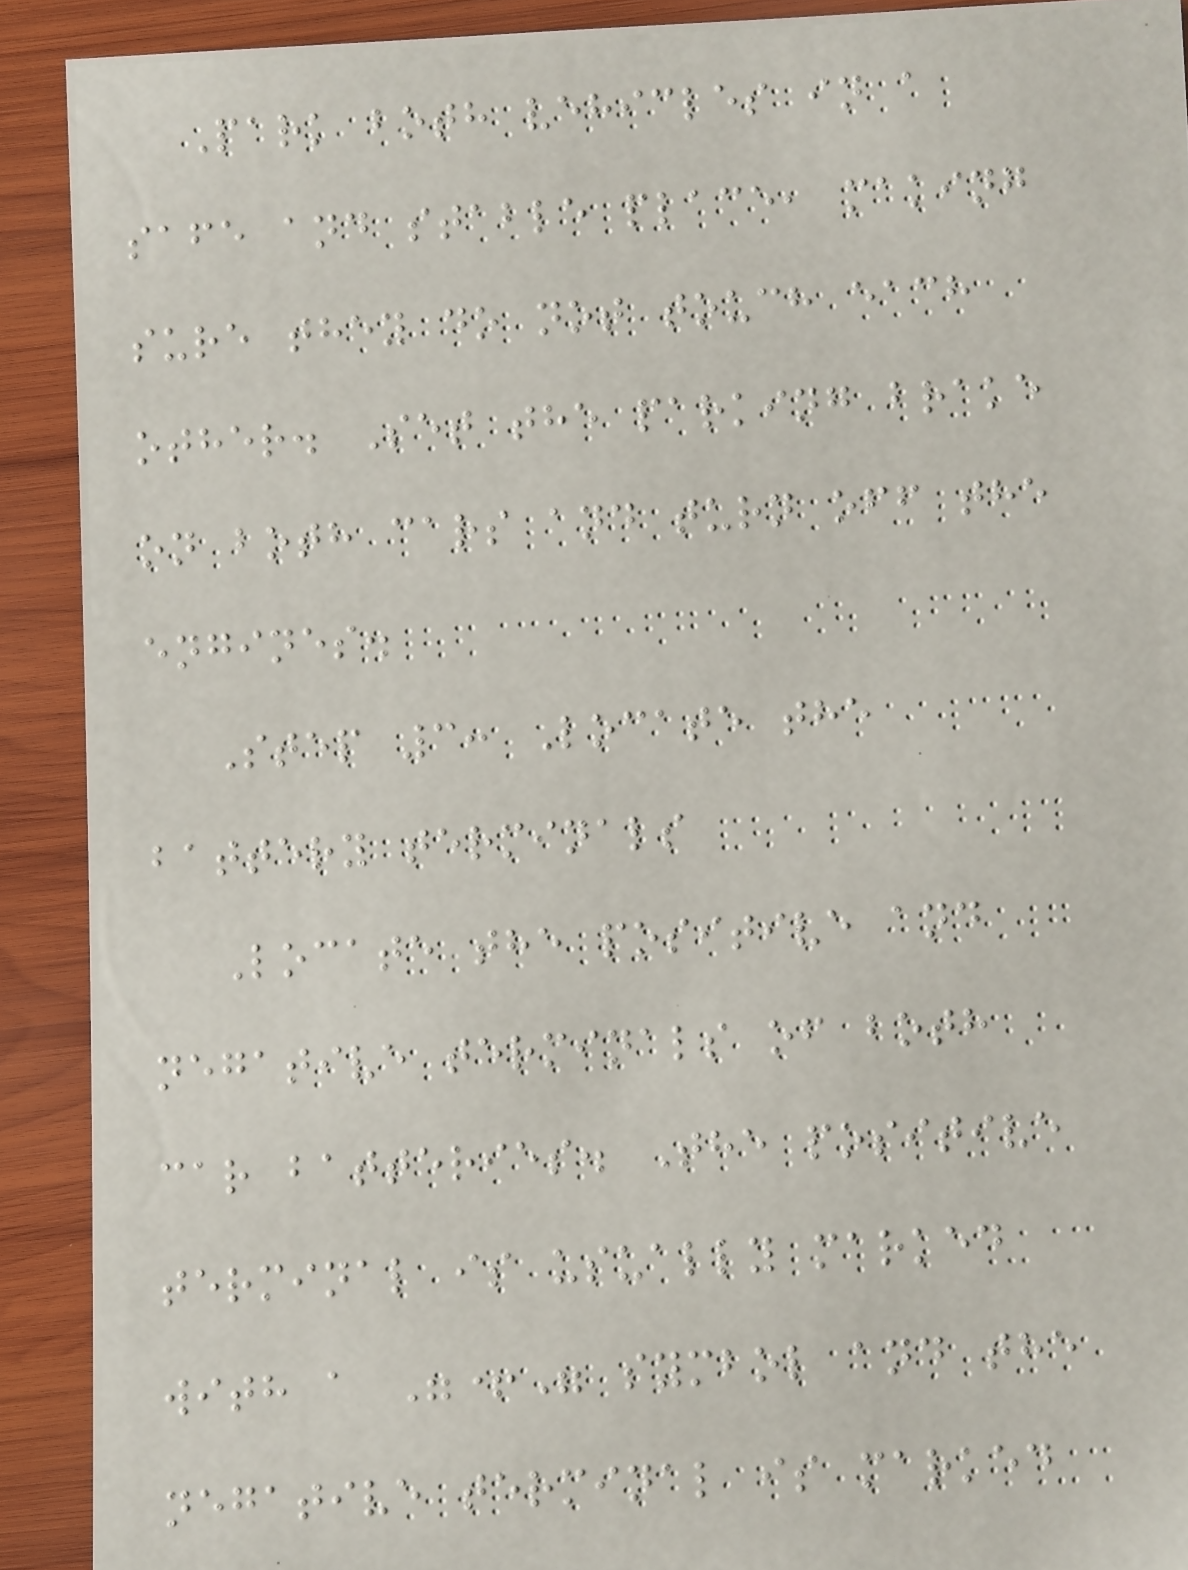Park both vehicles in a
safe and stable place, making
sure they do not touch each
other. Set the parking brake
on both cars and turn off the
engines.
Step 3: Locate the
battery terminals
Locate the positive and
negative terminals of both
car batteries. The positive
terminal is usually marked
with a "+" symbol and the
negative terminal is marked
